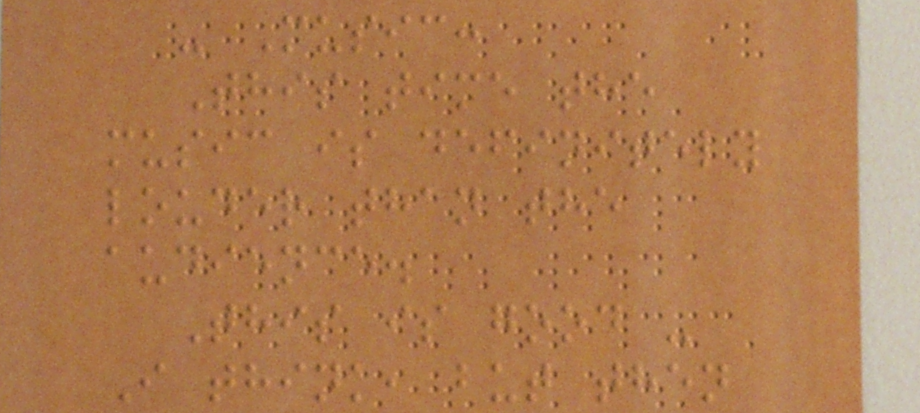- Music:
This time the
music is definitely
louder than the
audience.
This is good -
I think, but then
